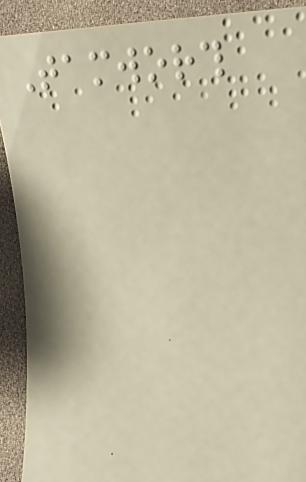Tamworth
